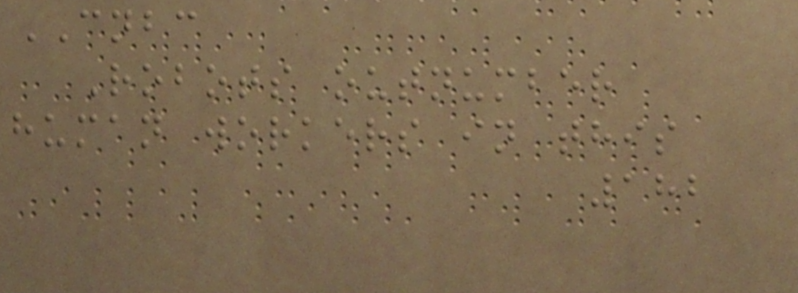CNBC
Robots outnumber
human workers in this
182
